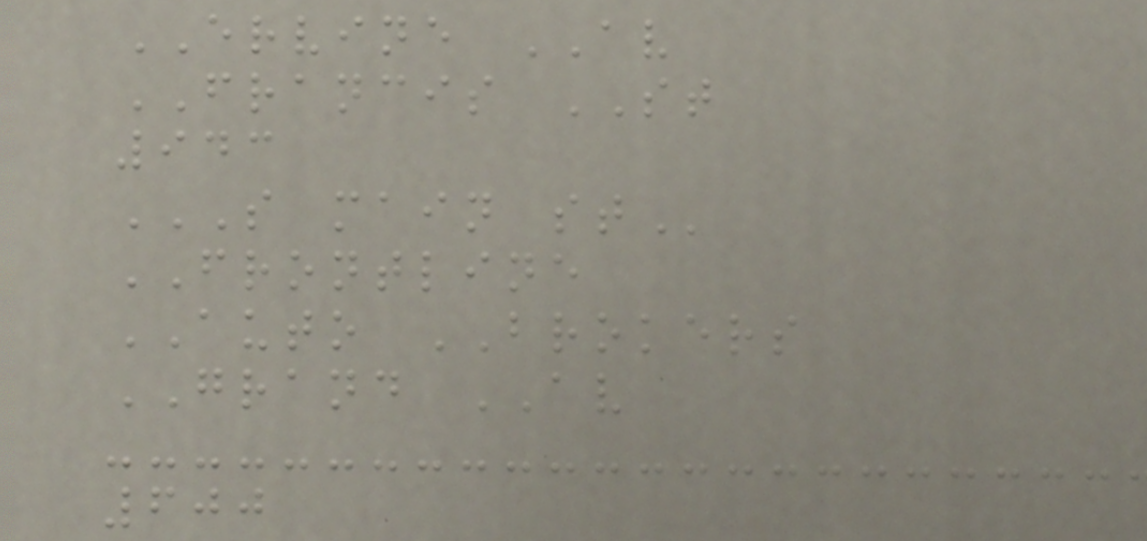ERVINE AV
FRANCIS ST
943
S MAIN ST
FRONTLINE
AUTO BROKERS
GRAND AV
600
